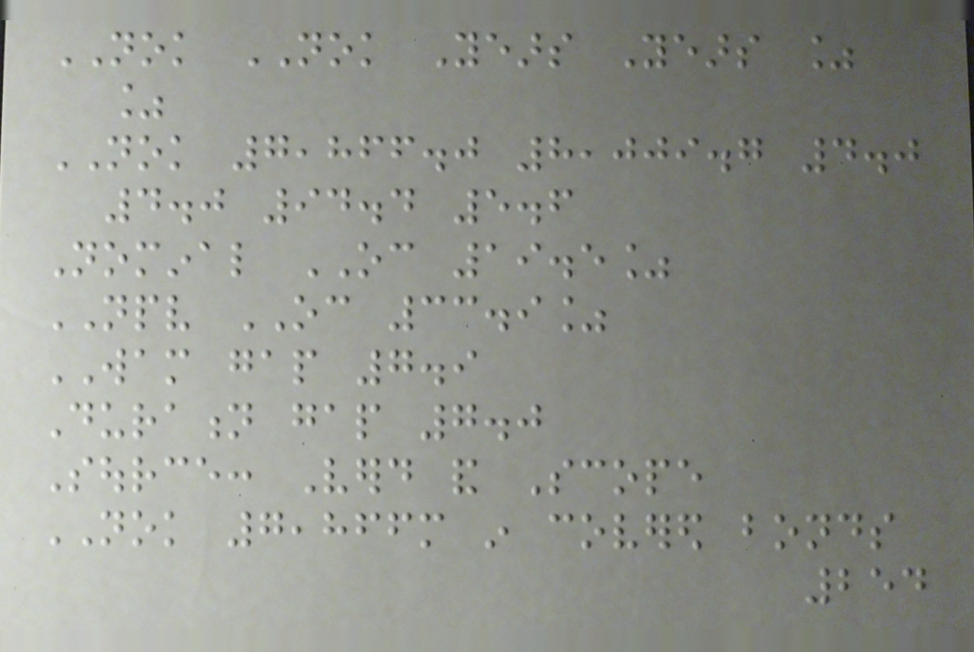NOK NOK Years Years %
%
NOK 7,866.0 8,009.7 4.0
4.0 94.4 5.6
Nominal OC 19.5%
NPV OC 33.9%
WAM gap 7.9
Duration gap 7.0
Source: Verd and Scope
NOK 7,866m in covered bonds
254
